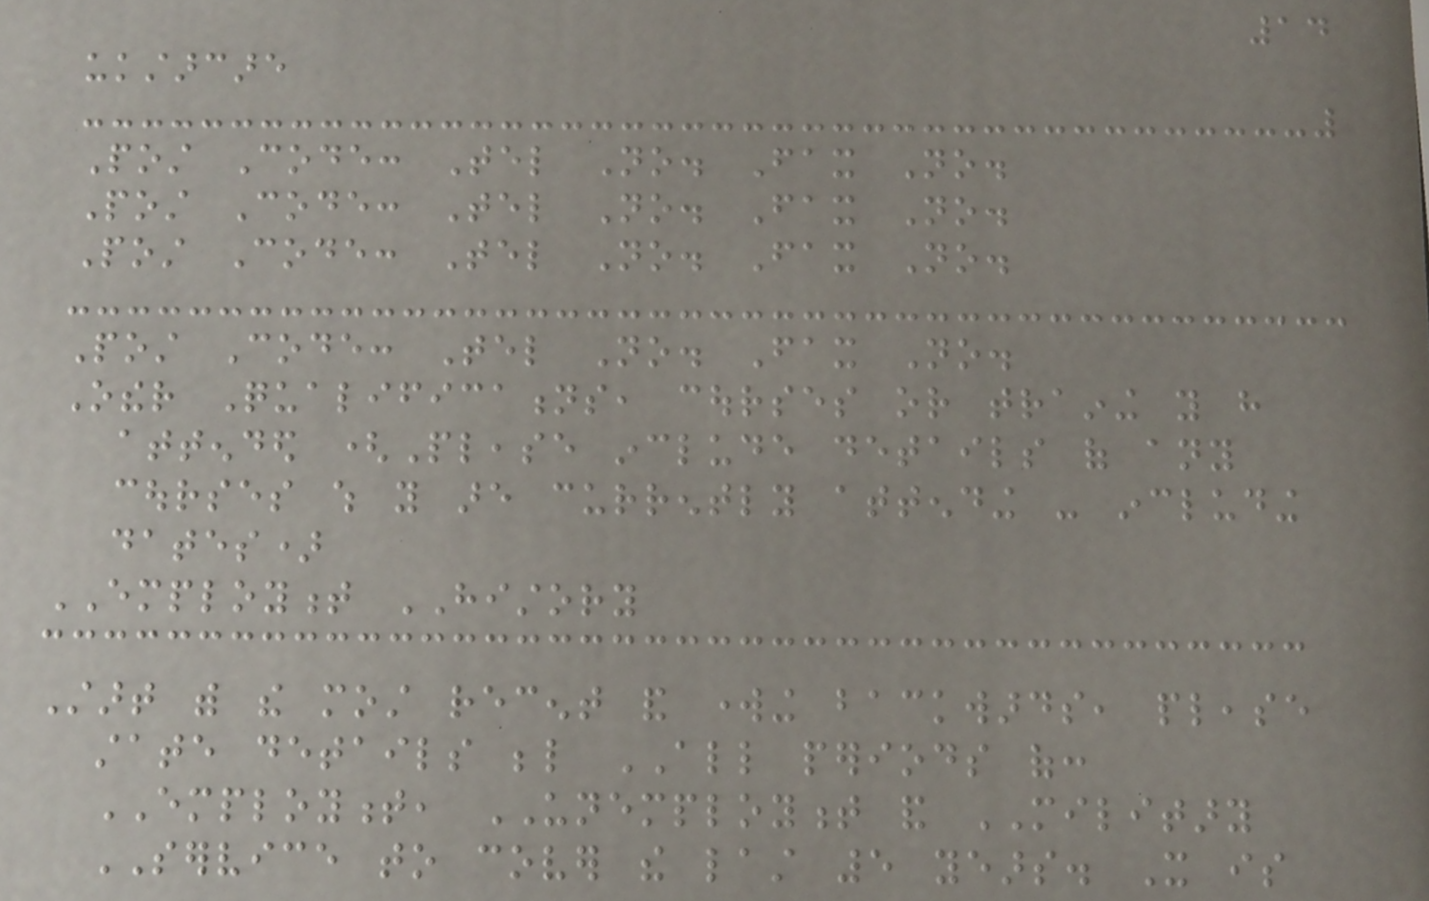14
ukstarcare
Post Code: Tel No. Fax No.
Post Code: Tel No. Fax No.
Post Code: Tel No. Fax No.
Post Code: Tel No. Fax No.
Other Qualifications, courses or training you have
attended (Please include details of any
courses which you are currently attending - including
dates)
EMPLOYMENT HISTORY
Start with the most recent and working backwards, please
state details below ALL periods of:
EMPLOYMENT, UNEMPLOYMENT and MILITARY
SERVICE to cover the last 5 years. It is
